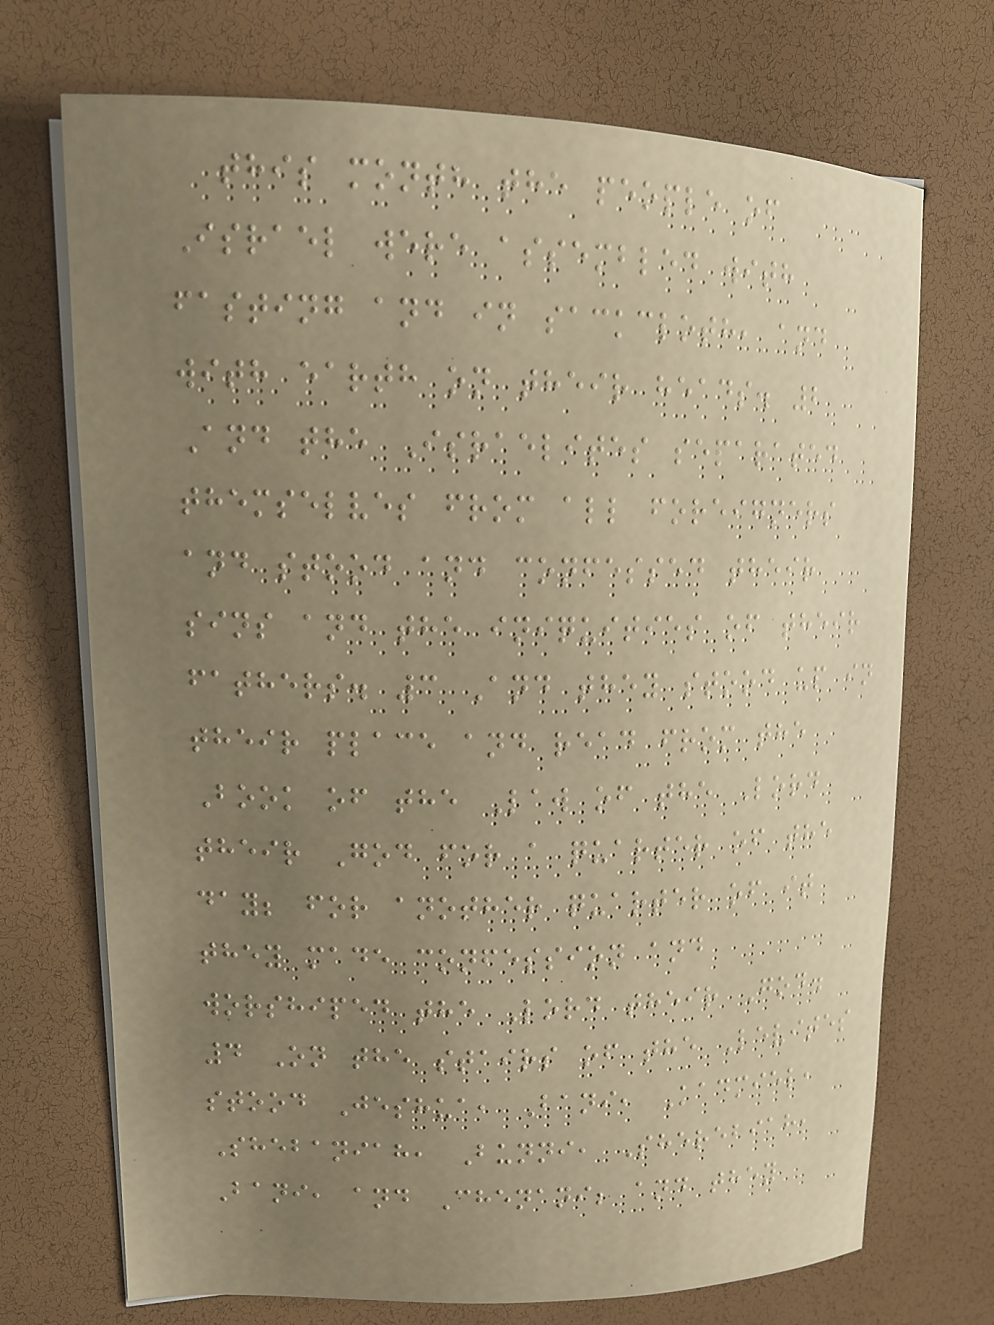this month the people of
Israel were assembled with
fasting and in sackcloth, and
with earth on their heads. 2
And the Israelites separated
themselves from all foreigners
and stood and confessed their
sins and the iniquities of their
fathers. 3 And they stood up in
their place and read from the
Book of the Law of the Lord
their God for a quarter of the
day; for another quarter of it
they made confession and
worshiped the Lord their God.
4 On the stairs of the Levites
stood Jeshua, Bani, Kadmiel,
Shebaniah, Bunni, Sherebiah,
Bani, and Chenani; and they
